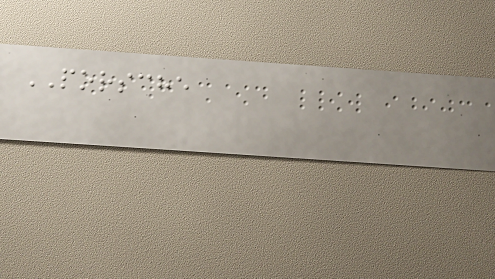PORSCHE
